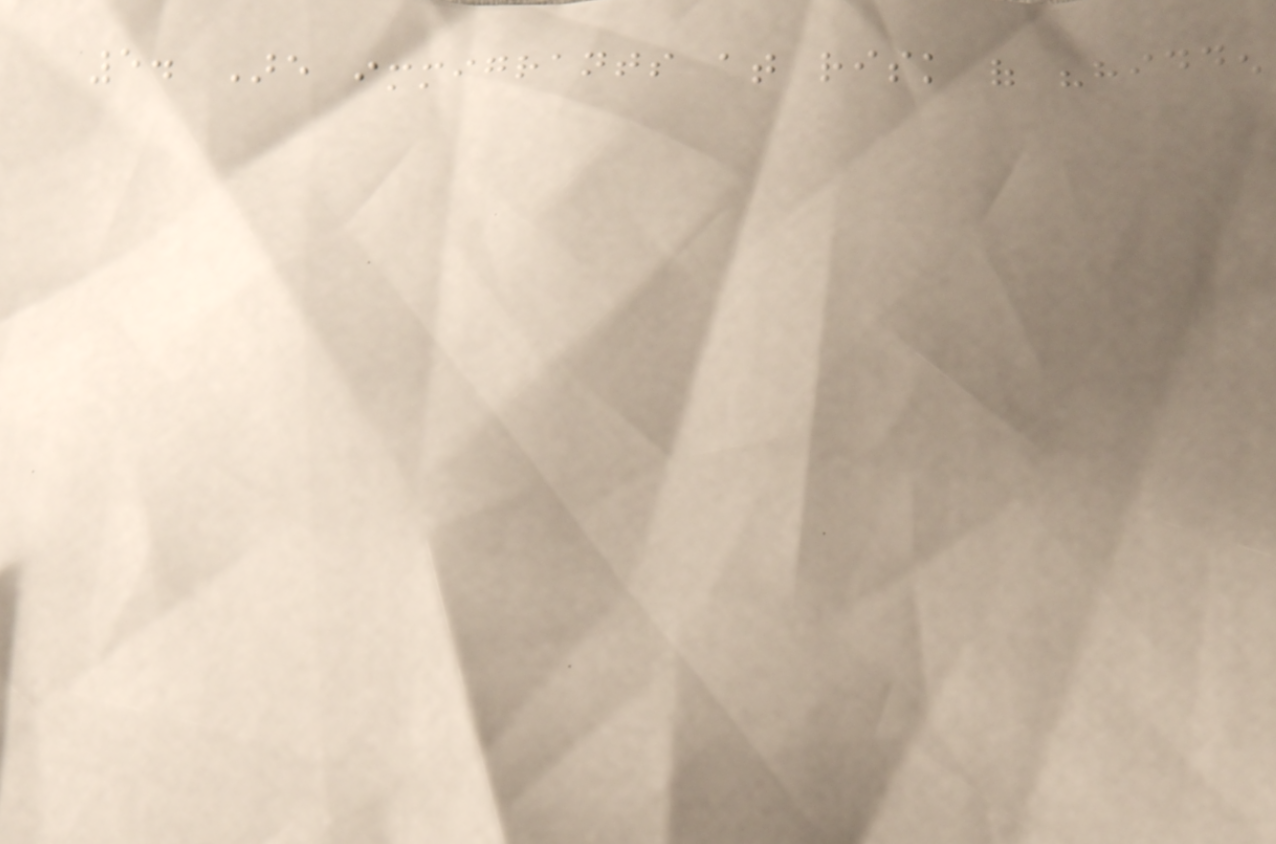5. Are immigrants at risk of "hidden
